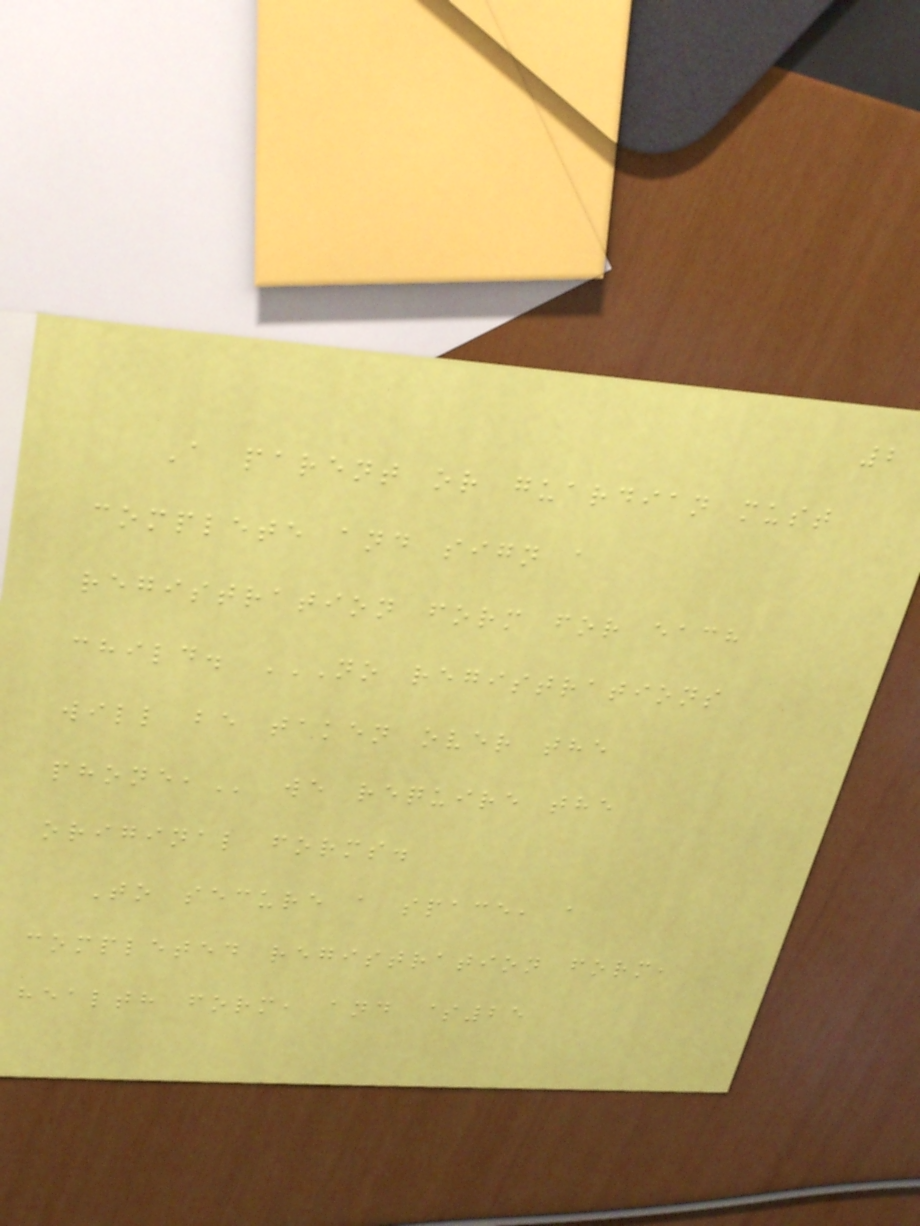2
A parent or guardian must
complete and sign a
registration form for each
child. NO REGISTRATIONS
WILL BE TAKEN OVER THE
PHONE, we require the
original forms.
To secure a space, a
completed registration form,
health form, and $25
